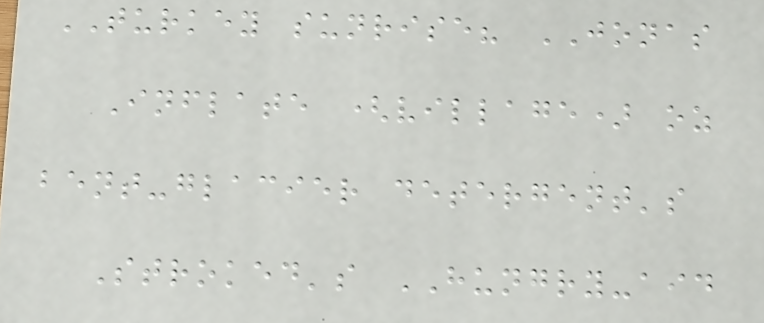TURKEY sunrise? JONAS
Inflate (village) oz
bent-glacier detergent's
Stroked's HUNGRY-aid
